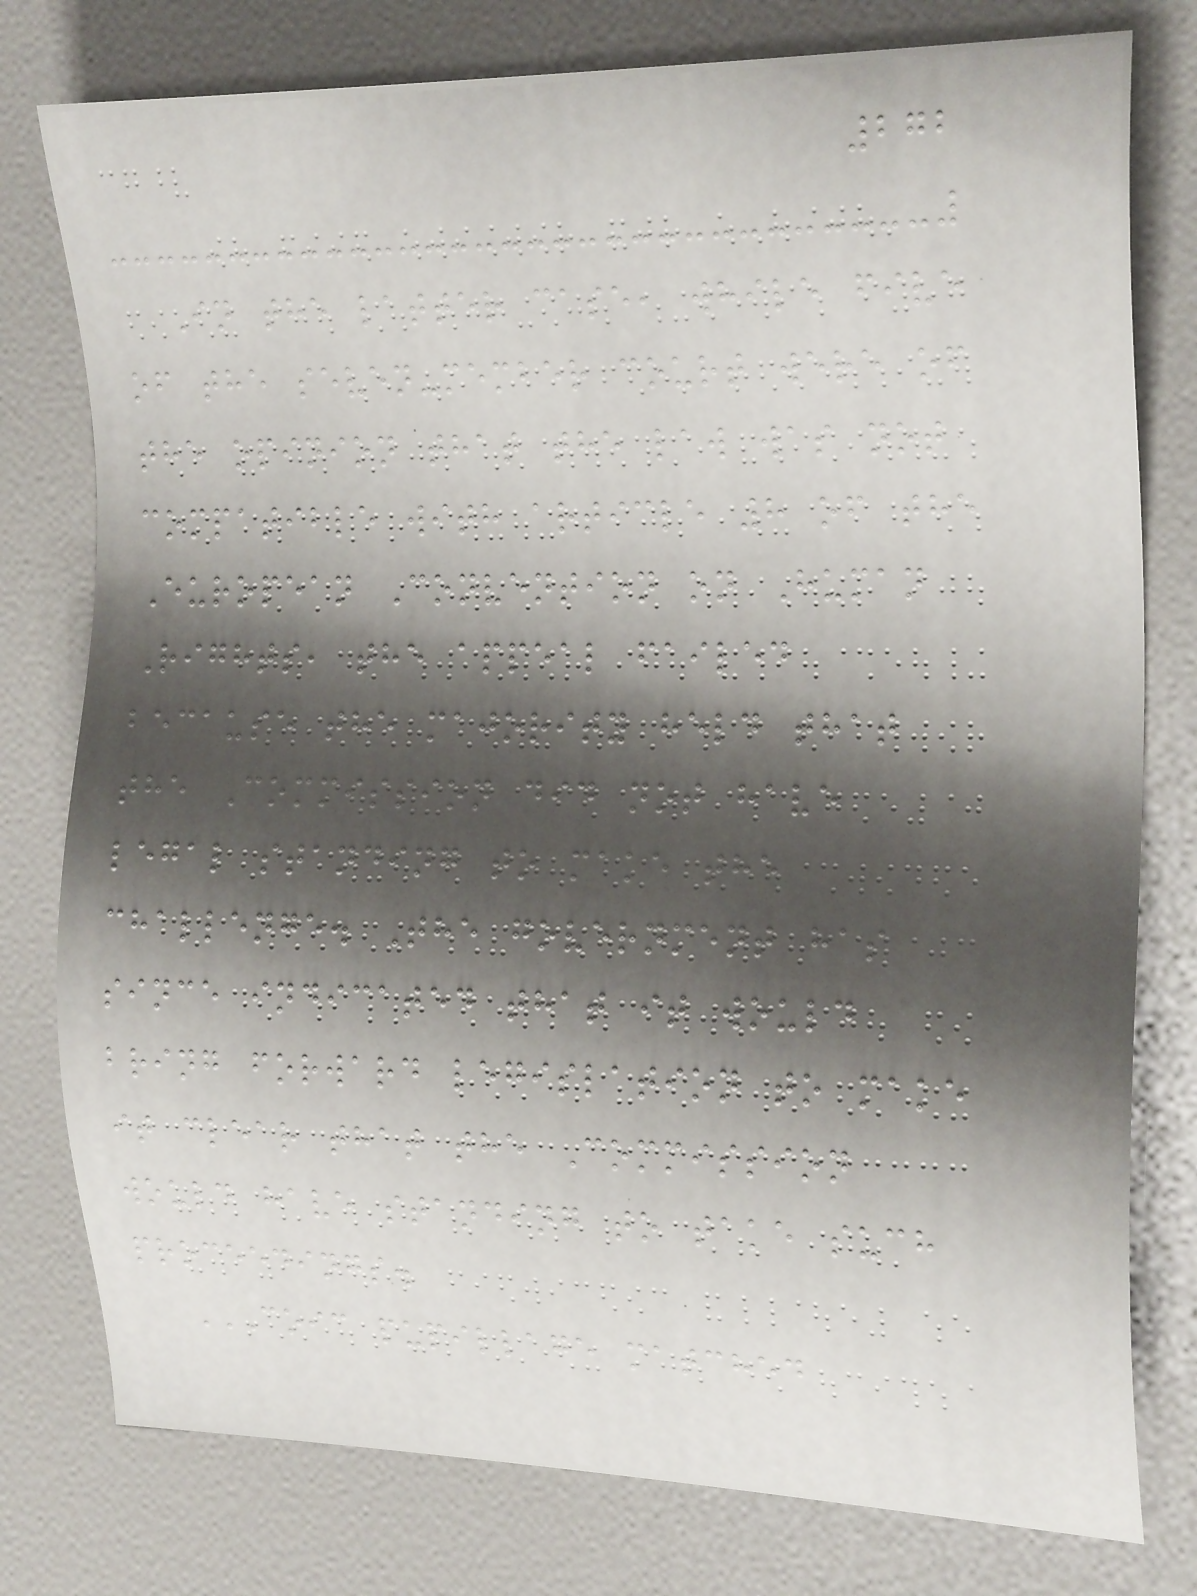272
In the latter case, while five
of the seven-member court were of
the opinion that the law was not
compatible with article 8 of the
European Convention on Human
Rights, the appeal failed
because the majority held that
the Commission did not have
legal standing to make the
challenge. The government has
since indicated that it would
bring forward legislation to make
it clear that the Commission
would have standing to take such
proceedings.
COIC PUPILLAGE MATCHED
